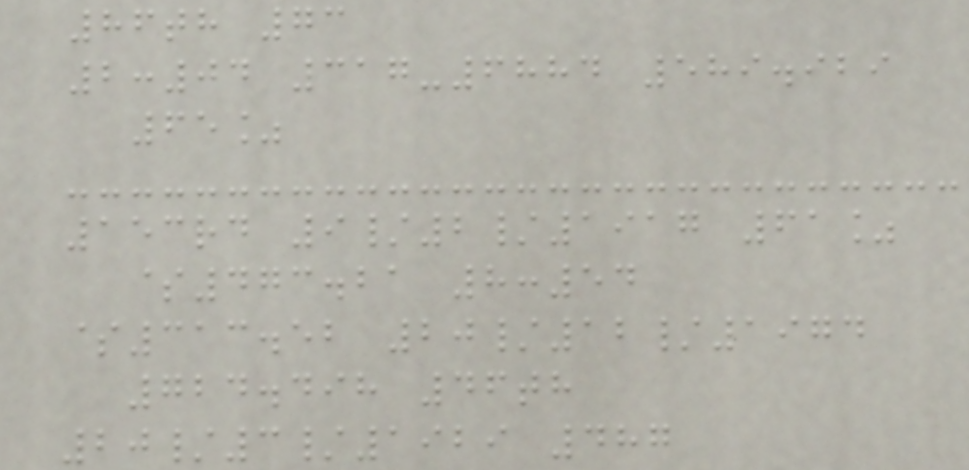86th 73
2:04 317-6884 589.929
65%
153rd 9/2/1917 61%
$473.21 8:54
$313.52 20/12/1974
724.498 46th
20/3/1929 487
